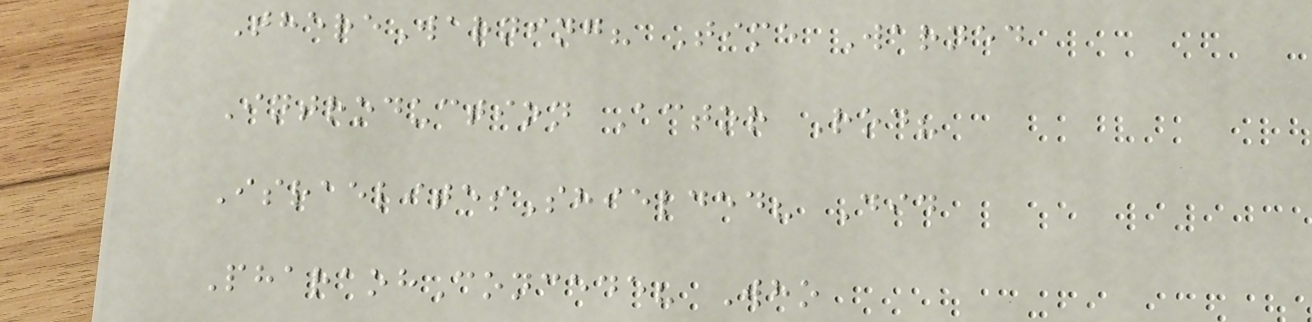ThereWarning? Time Warned
Introduction Actor Rod?
IsraelitesShielded? Did
PharaohConcede? Who
